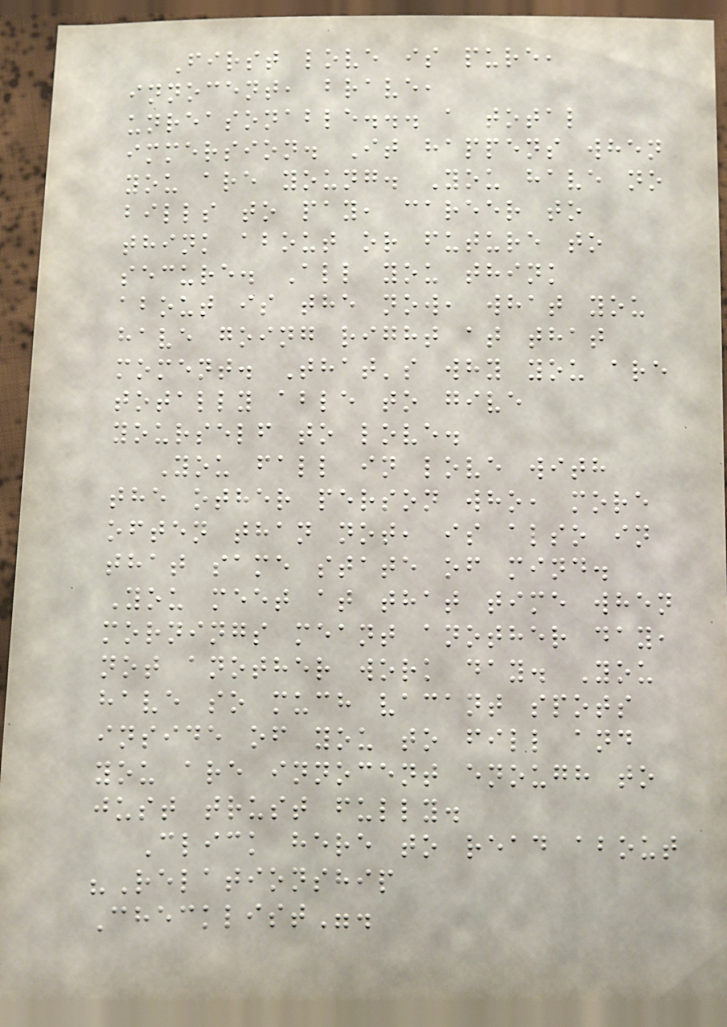First love is pure,
innocent, brave,
unreasonable... a total
immersion. It happens when
you are young. You have no
bills to pay, career to
think about or future to
secure. All you think
about is the now, what you
have going right at that
moment. That's why you are
totally able to give
yourself to love.
You fall in love with
the other person who, more
often than not, is also in
that same state of mind.
You meet at that time when
mornings meant another day,
not another work day. You
have so much vacant spots
inside of you to fill and
you are innocent enough to
just trust fully.
Click here to read about
"Relationship
Checklist".
